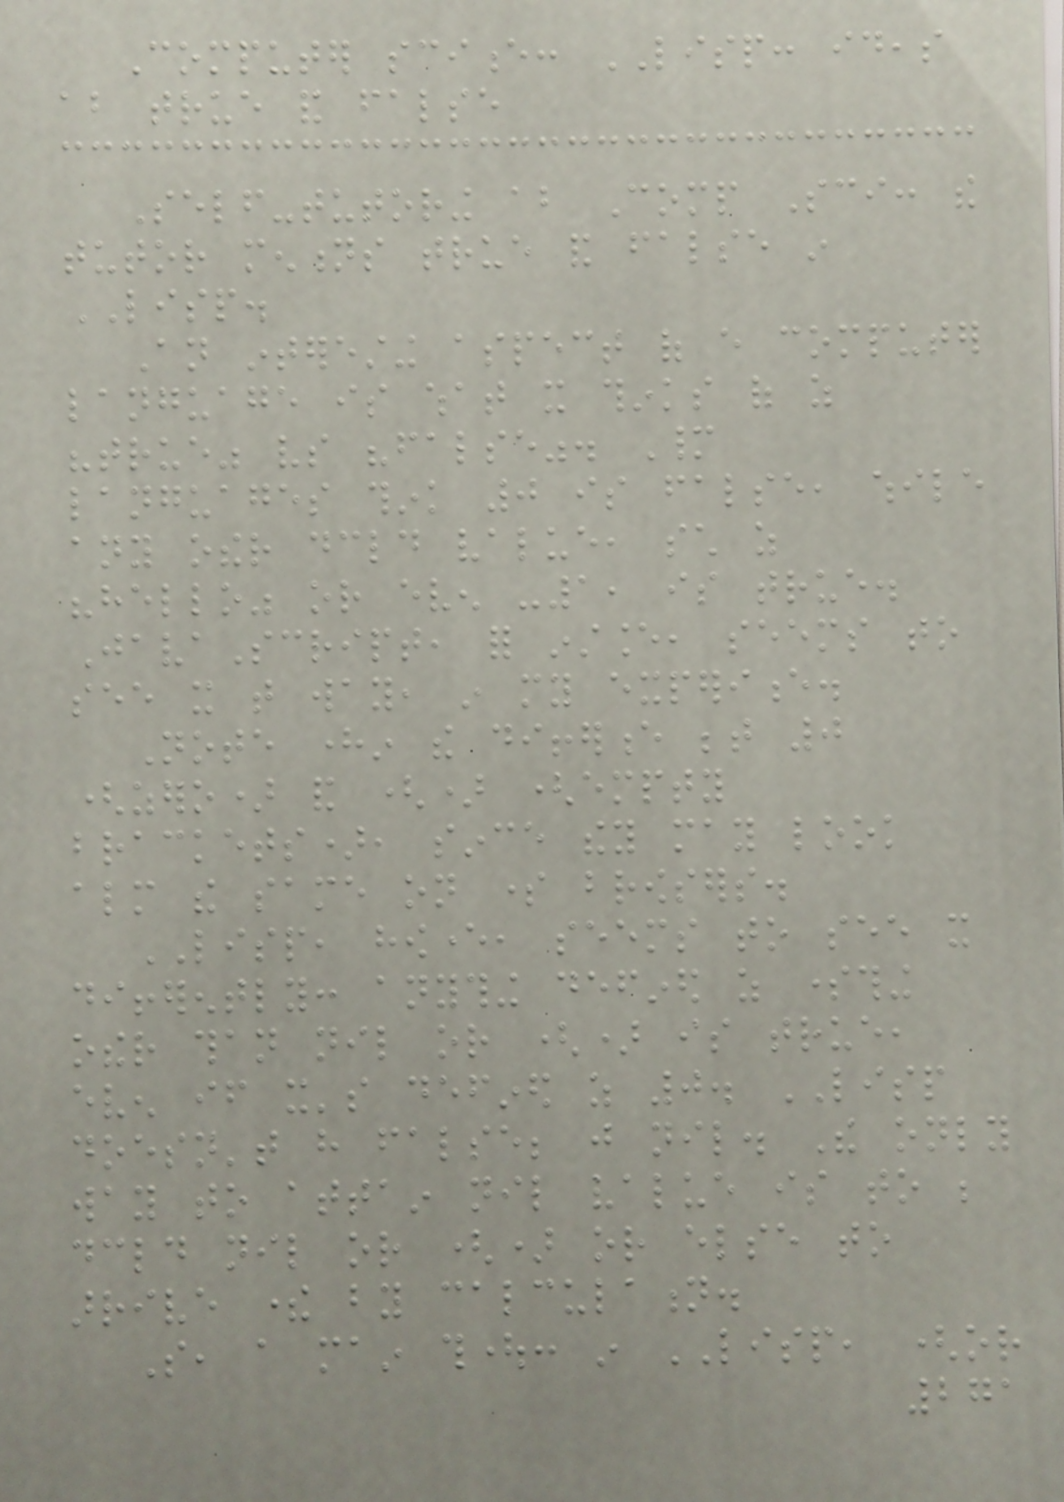Computer science: LISP: ideas
about true and false
Self-tutoring about Comp Sci: the
tutor mentions true and false in
LISP.
An interesting aspect of every computer
language is what it thinks of as
"true" vs "false". Many
languages think 0 is false, while
any other declared value, such as
"hello" or even -1, is true.
JavaScript, for instance, seems to
see it that way, in my experience.
Note herein the difference between 0
(zero) and () (empty
brackets), since they may look
almost the same on some browsers.
LISP, however, seems to see it
differently: anything defined as something
other than nil or () is true,
even if it's defined as 0. LISP
doesn't have false; just nil. The only
way to attain nil value is to be
declared nil or () or else to
arrive there by calculation.
So, a main thought: in LISP, (or
271
